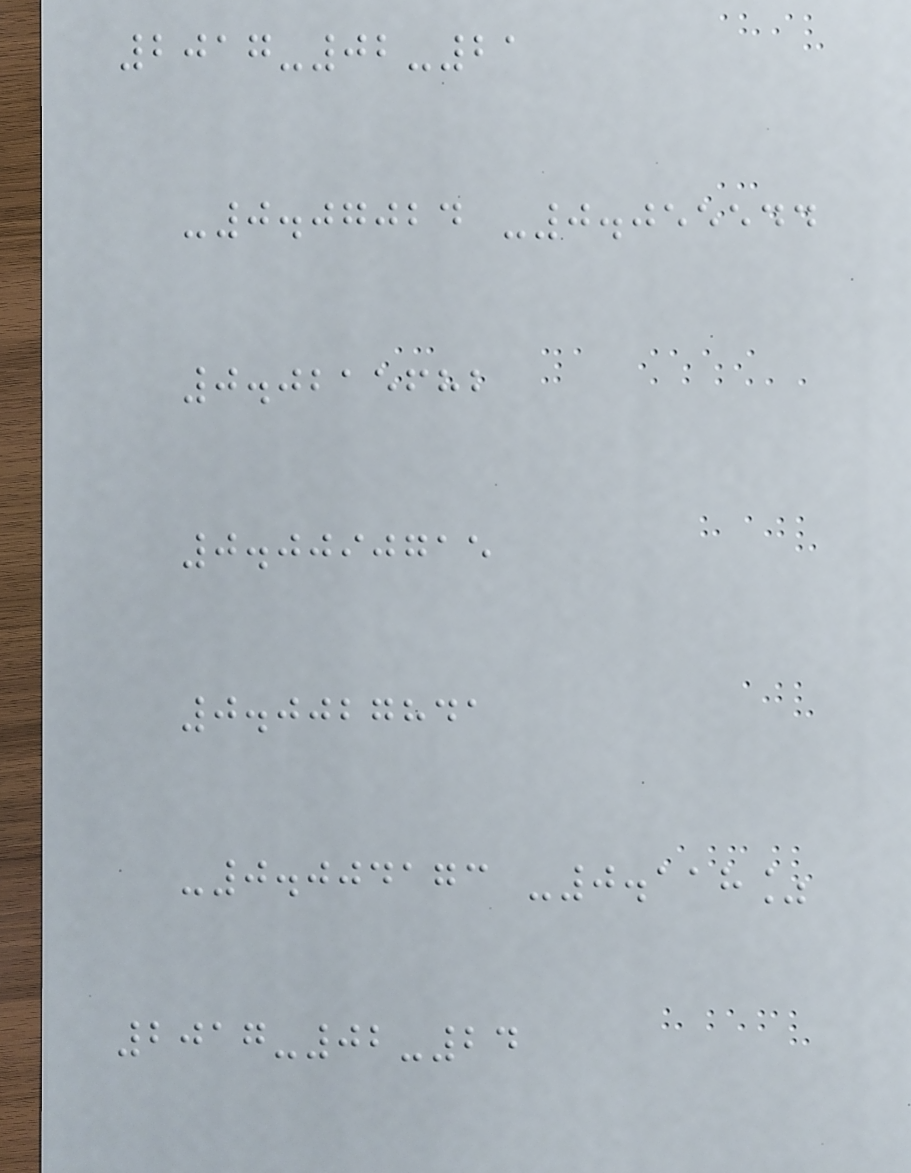2017-02-21
-0.07024 -0.055544
0.0215682
0.0090715
0.0027841
-0.004173 -0.118%
2017-02-24
